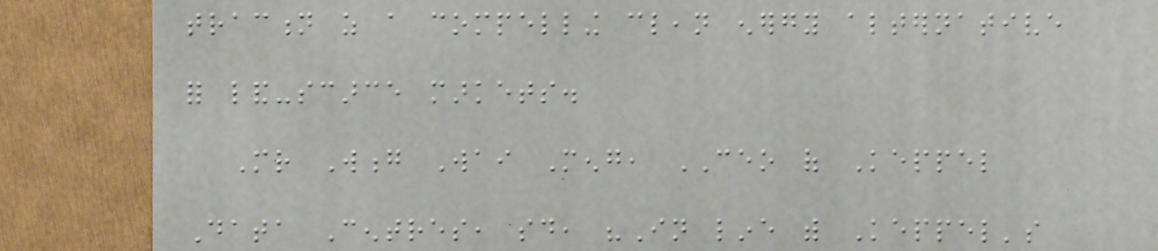traction as a compelling clean energy alternative
for land-scarce markets.
Mr Wong Wai Meng, CEO of Keppel
Data Centres, said, "In line with Keppel's
